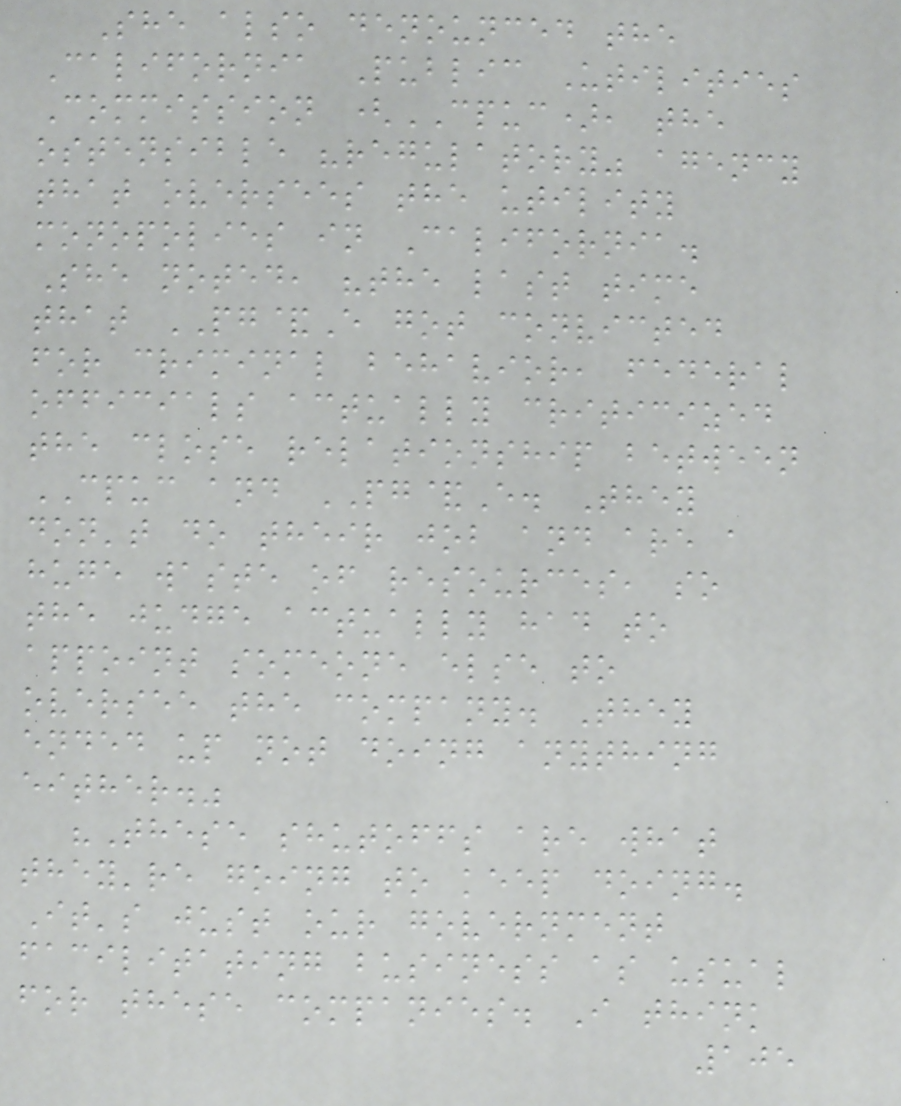She also denounced the
California Public Utilities
Commission (CPUC), the
ostensible "regulatory" agency
that oversees the utility
monopolies in California.
She noted, "the last time
that PG&E got convicted
for criminal behavior, federal
officials actually criticized
the close relationship between
CPUC and PG&E. They
don't do their job and are a
huge waste of resources, so
the judge actually had to
appoint someone else to
oversee the company. They
ended up not doing anything
either."
"These shutoffs are what
they're going to keep doing.
It's just our government
facilitating business as usual
for these companies. I think
105
